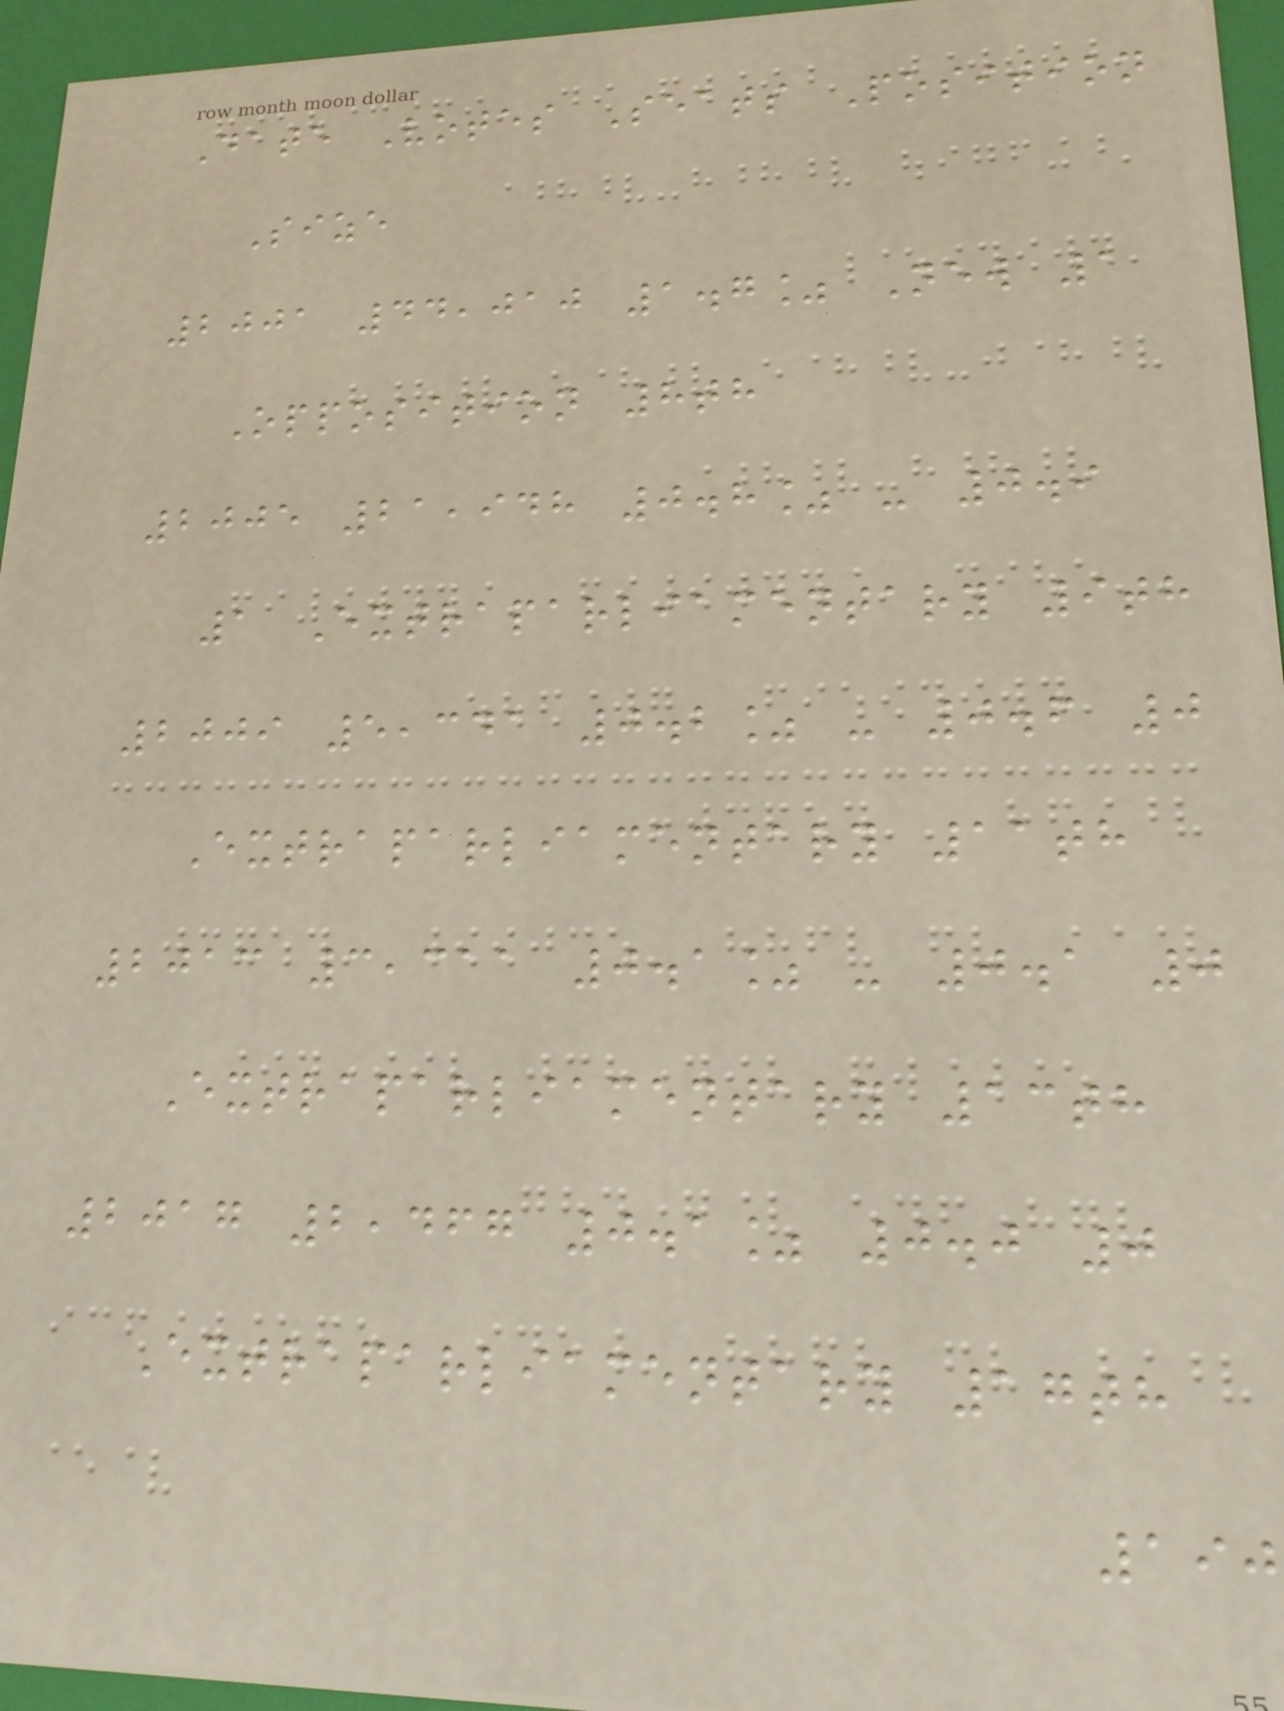Date Votes Seats Position
Size
2001 44,010 1.7% New 1
Opposition 8th
2005 21,948 0.8% - 0.9
1 Extraparliamentary 9th
2009 5,341 0.2% - 0.6 0
Extraparliamentary 11th
2013 3,311 0.1% - 0.1 0
Extraparliamentary 13th
2017 2,467 0.1% 0.0 0
Extraparliamentary 17th
190
